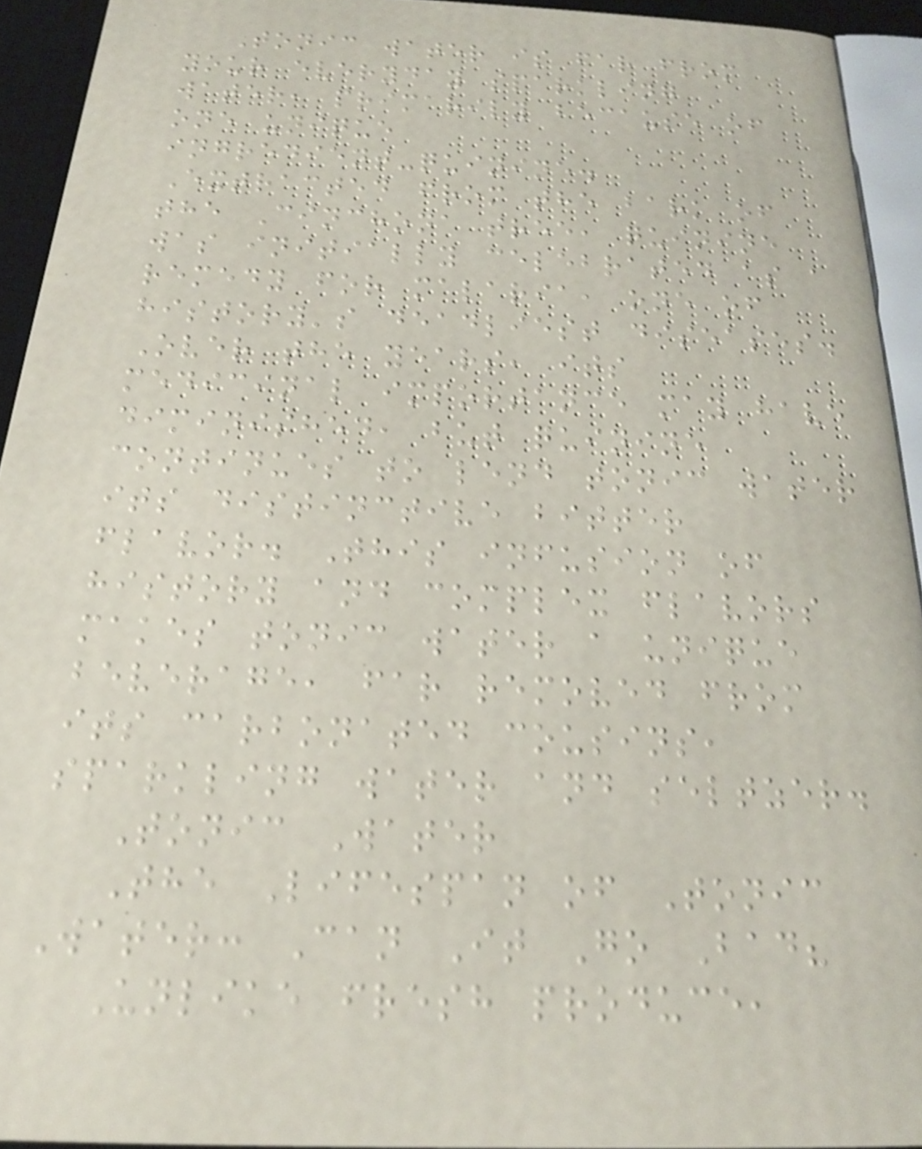Tonic water is far from
your everyday sparkling
water, primarily because of
one unique
ingredient-quinine.
Extracted from the bark of
the Cinchona tree, quinine
was initially celebrated as a
remedy for malaria, one of
history's deadliest diseases.
Over the years, its
medicinal importance may have
diminished, but quinine
continues to lend tonic water
its distinctive bitter
flavor. This infusion of
history and complex flavors
makes tonic water a unique
beverage, far removed from
its carbonated cousins,
sparkling water and seltzer.
Tonic Water
The Lifespan of Tonic
Water: Can It Go Bad?
Unlike fresh produce,
